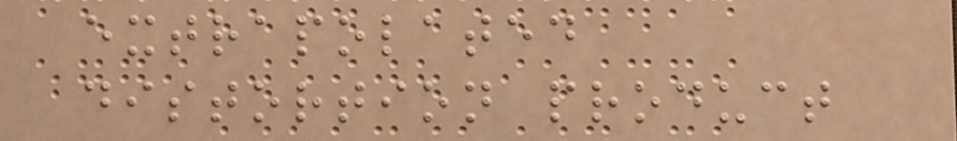extrapolated
distortion product
